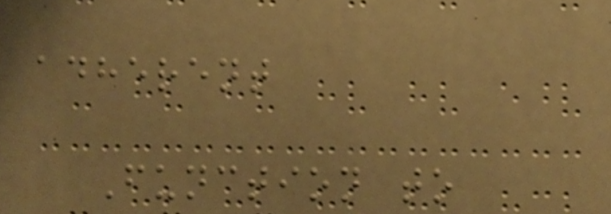adherent
Function to
